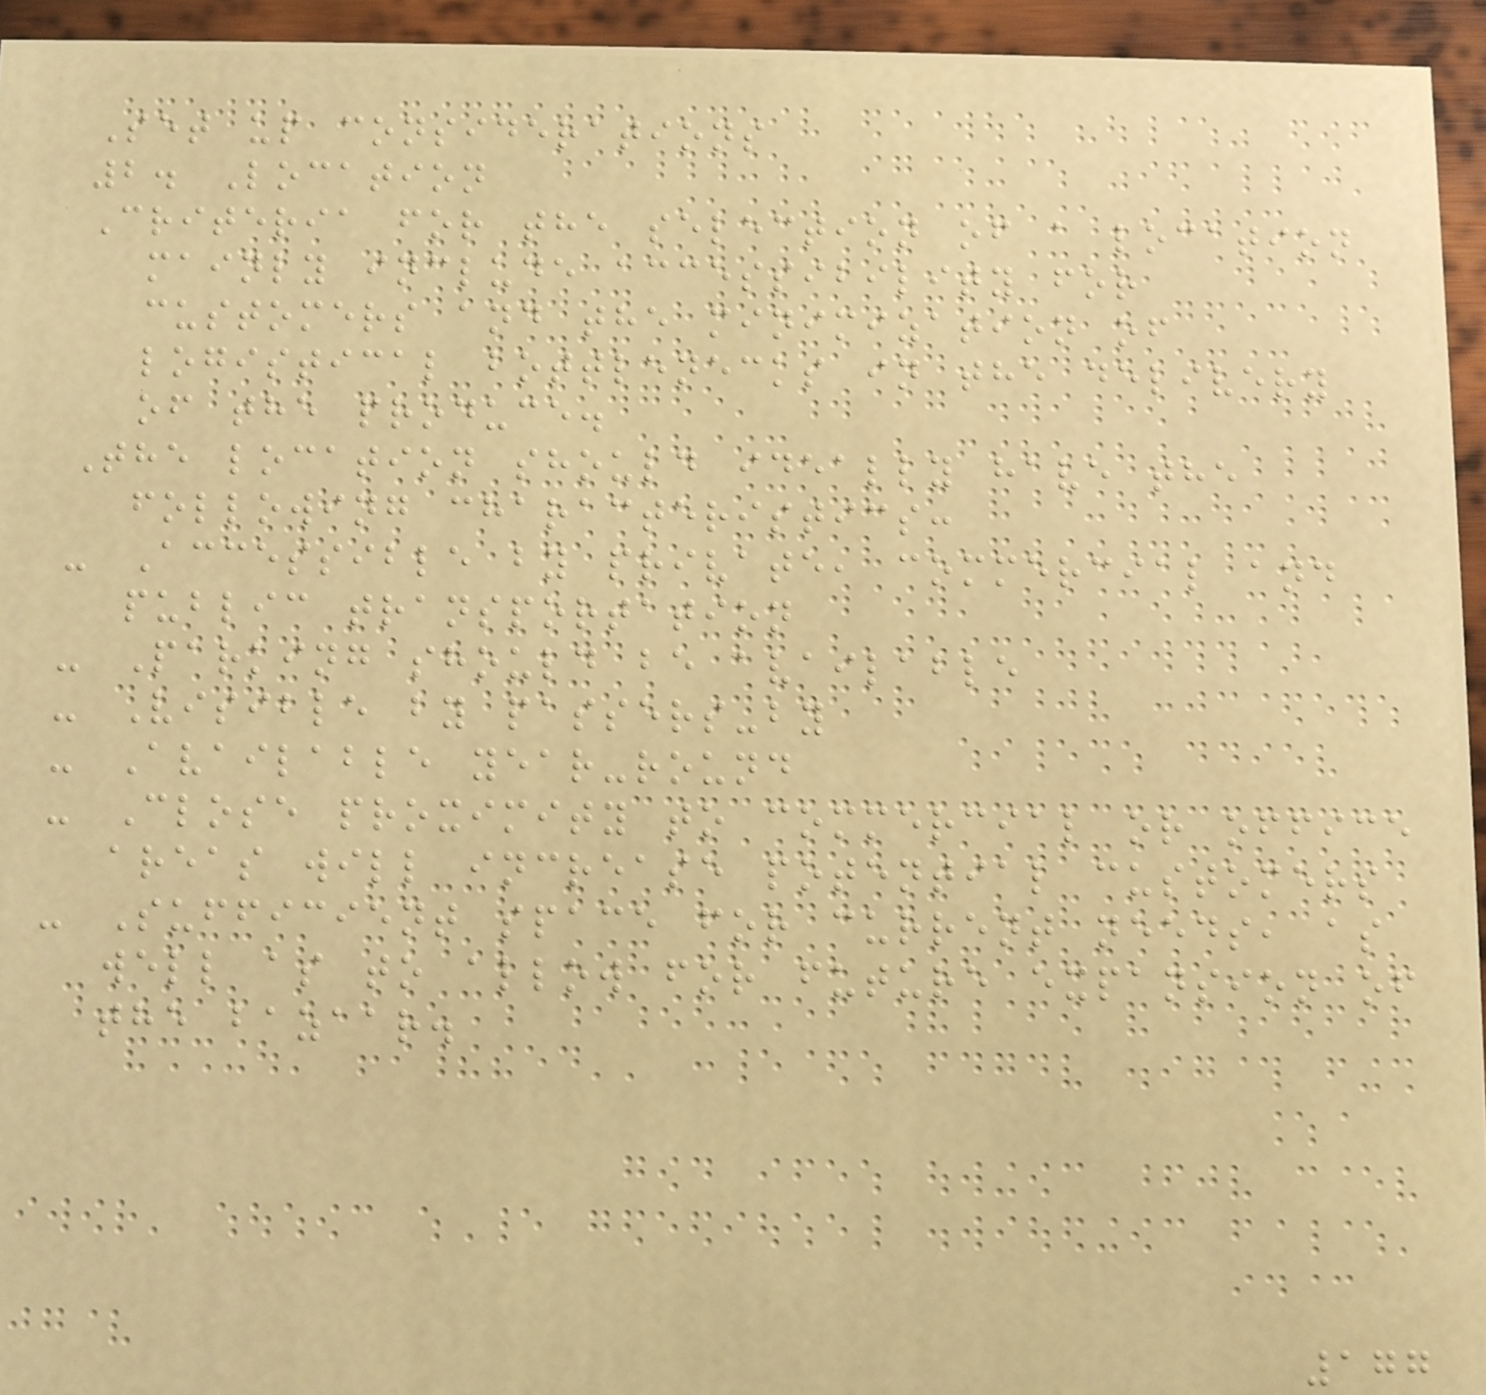Set up considerations
2. Location
Criteria for the selection of a location
mainly include accessibility for
customers and the minimization of
logistical bottlenecks in the delivery
of the produce.
The location should ideally have the
following characteristics:
- Accessible by private, commercial and
public transportation
- Parking should be available
- Visible by passers-by
- Available year-round
- Close proximity to commercial or office
areas will increase potential customers
- Sufficient space for current needs, as
well as to allow for future expansion of
the bazaar.
177
